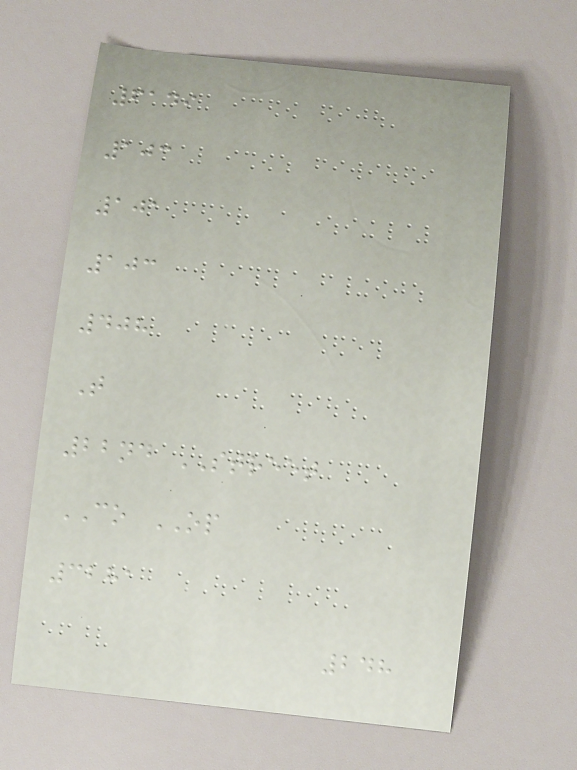6149
103
101
103
408
T
22nd STREET
CO OP
3281
248
